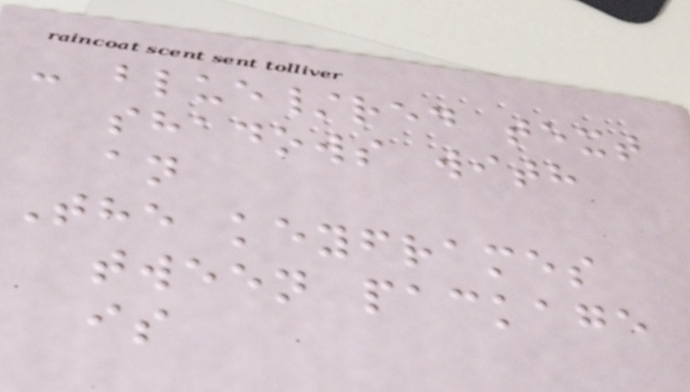- blue/red text
shadows with
an
The keyframes
tween package
is
